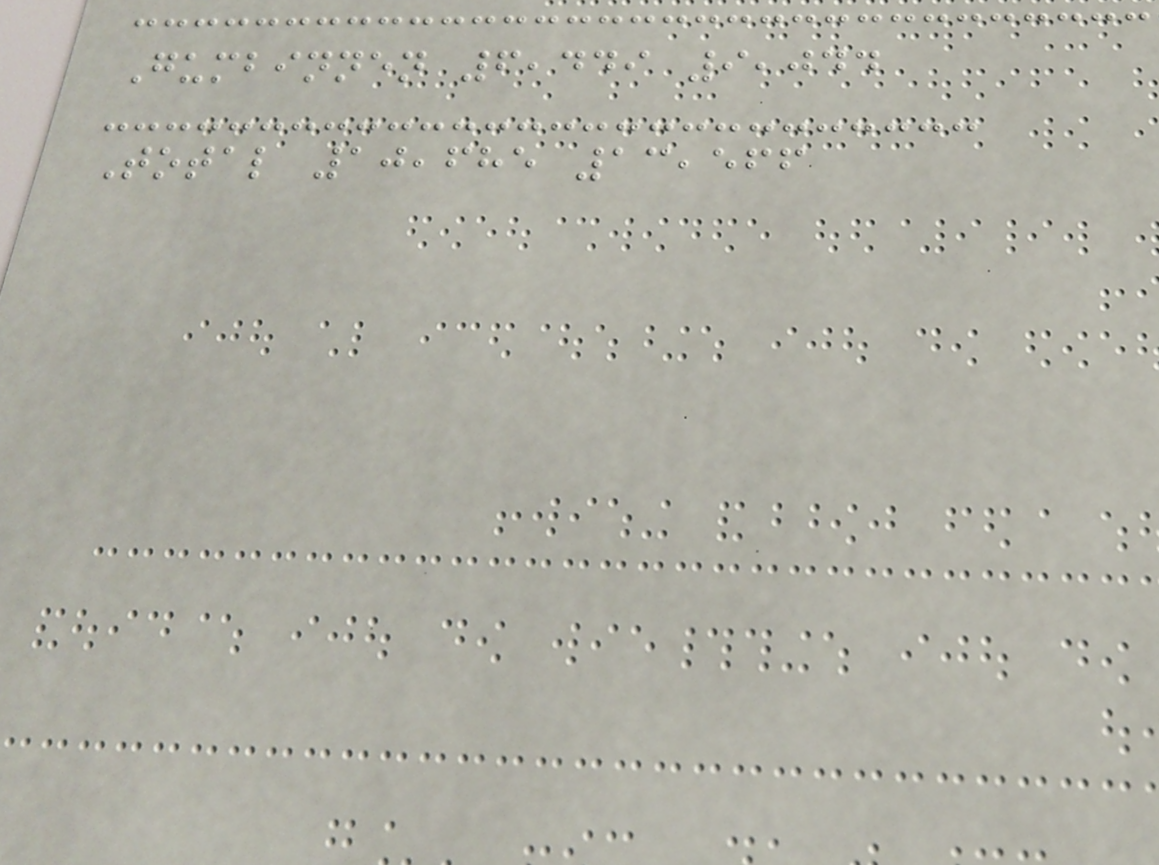Gumbinnen 6,449 9,044
Total 10,685 13,566
